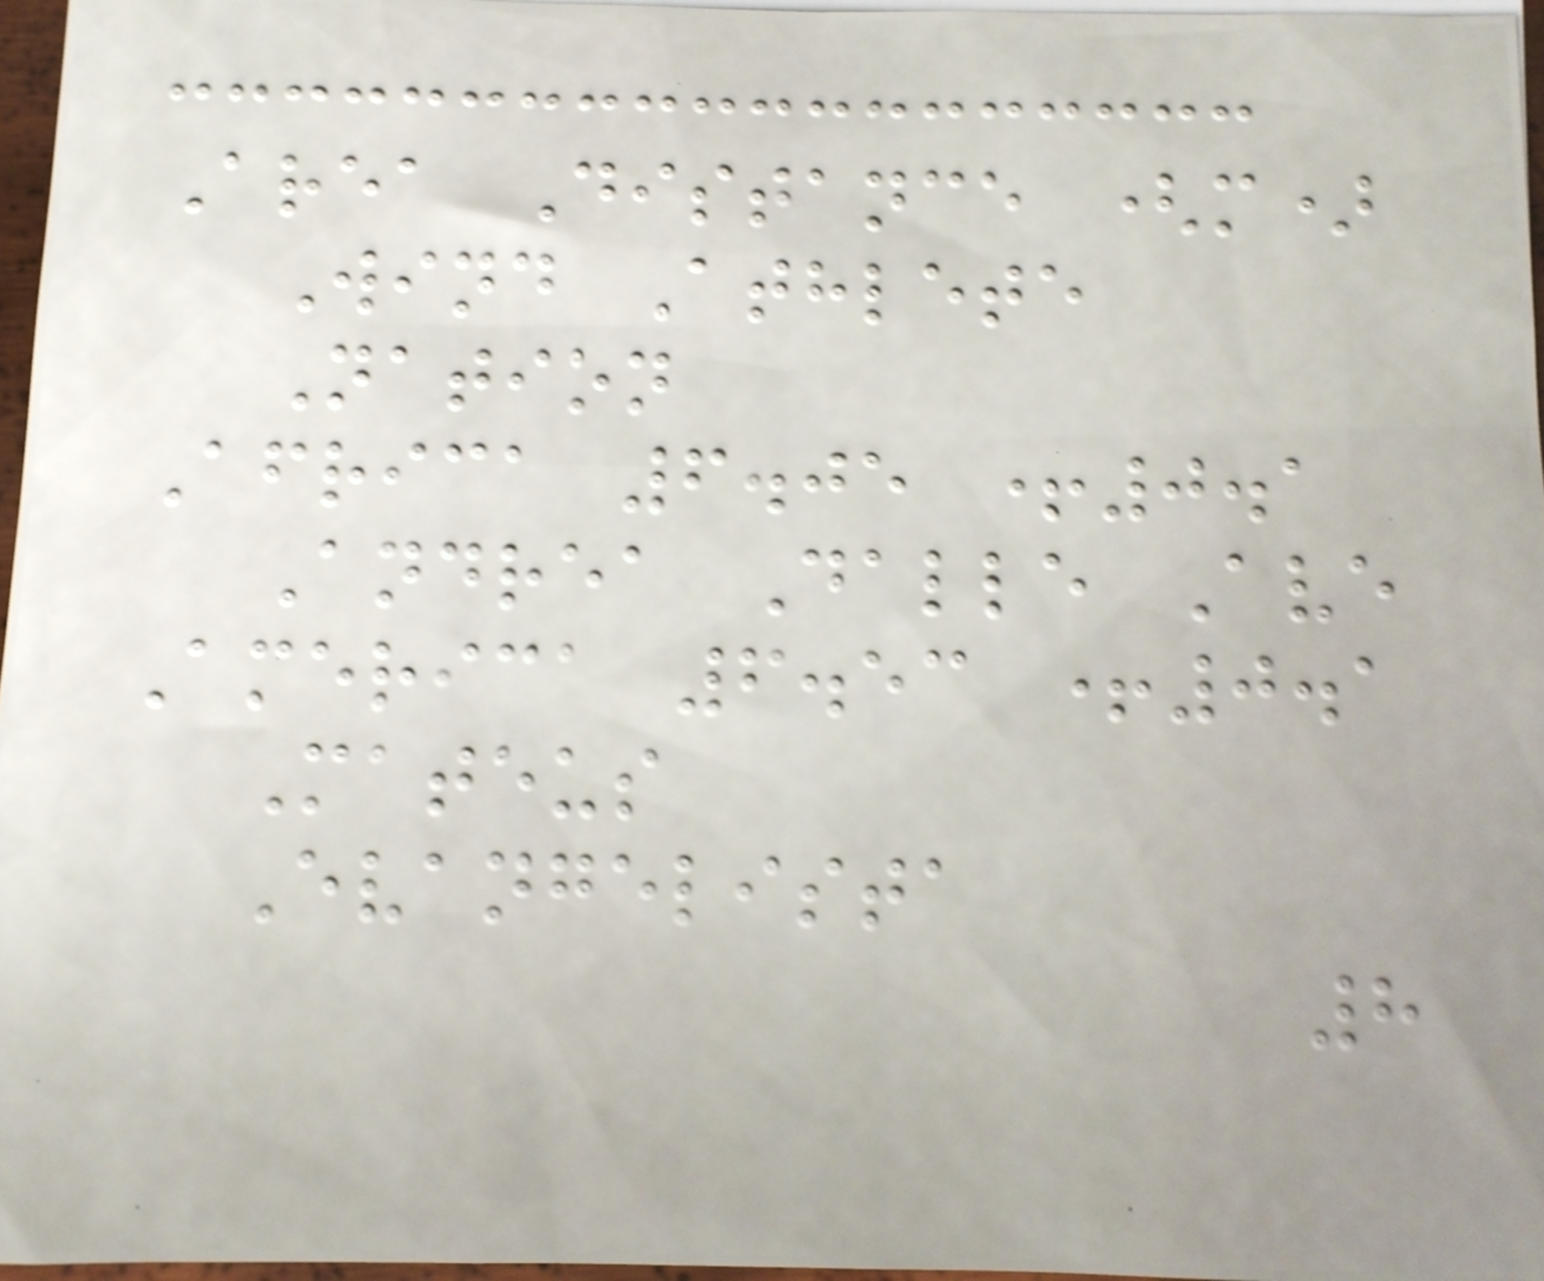Area Distance (m)
Wind Athlete
Nation
Africa 6.05 +0.1
Andrea Dalle Ave
America 6.53 +0.1
Mateus
Evangelista
8
